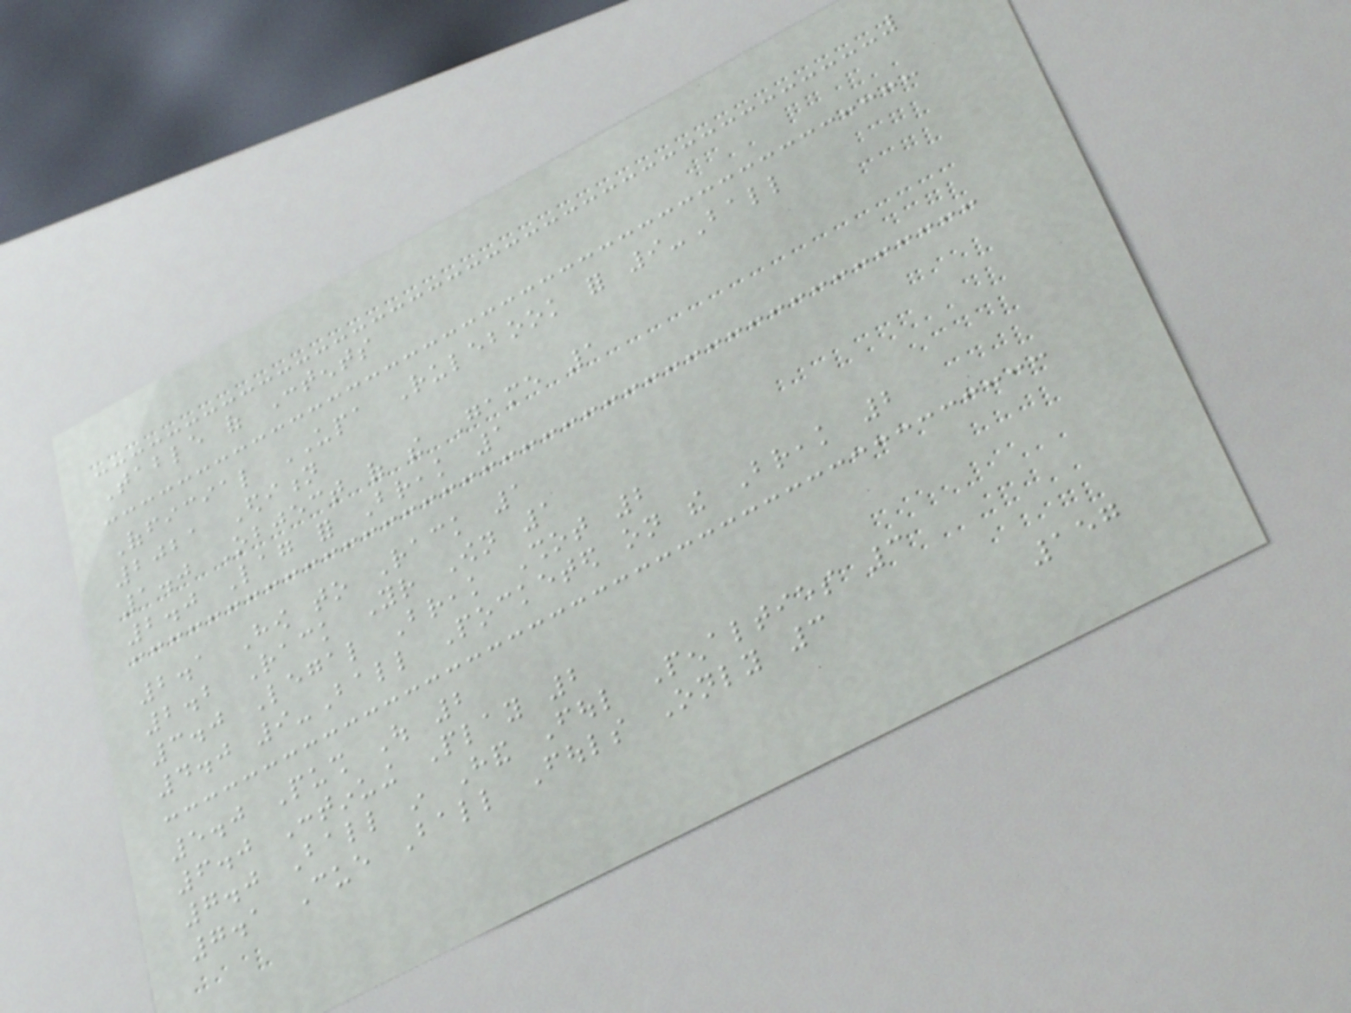Table of Contents
Official UPA Rulebook for 9-Ball
2021 Edition
1.0 Object of the Game 1
2.0 Lag for Break 1
2.1 How to Rack 1
2.2 Rack Your Own 1
3.0 Legal Break Shot 2
4.0 9-Ball Pocketed on the Break 2
5.0 Push Out 2
6.0 Continuing Play 2
7.0 Ball in Hand Foul Penalties 3
7.1 Cue Ball Fouls Only 3
157
